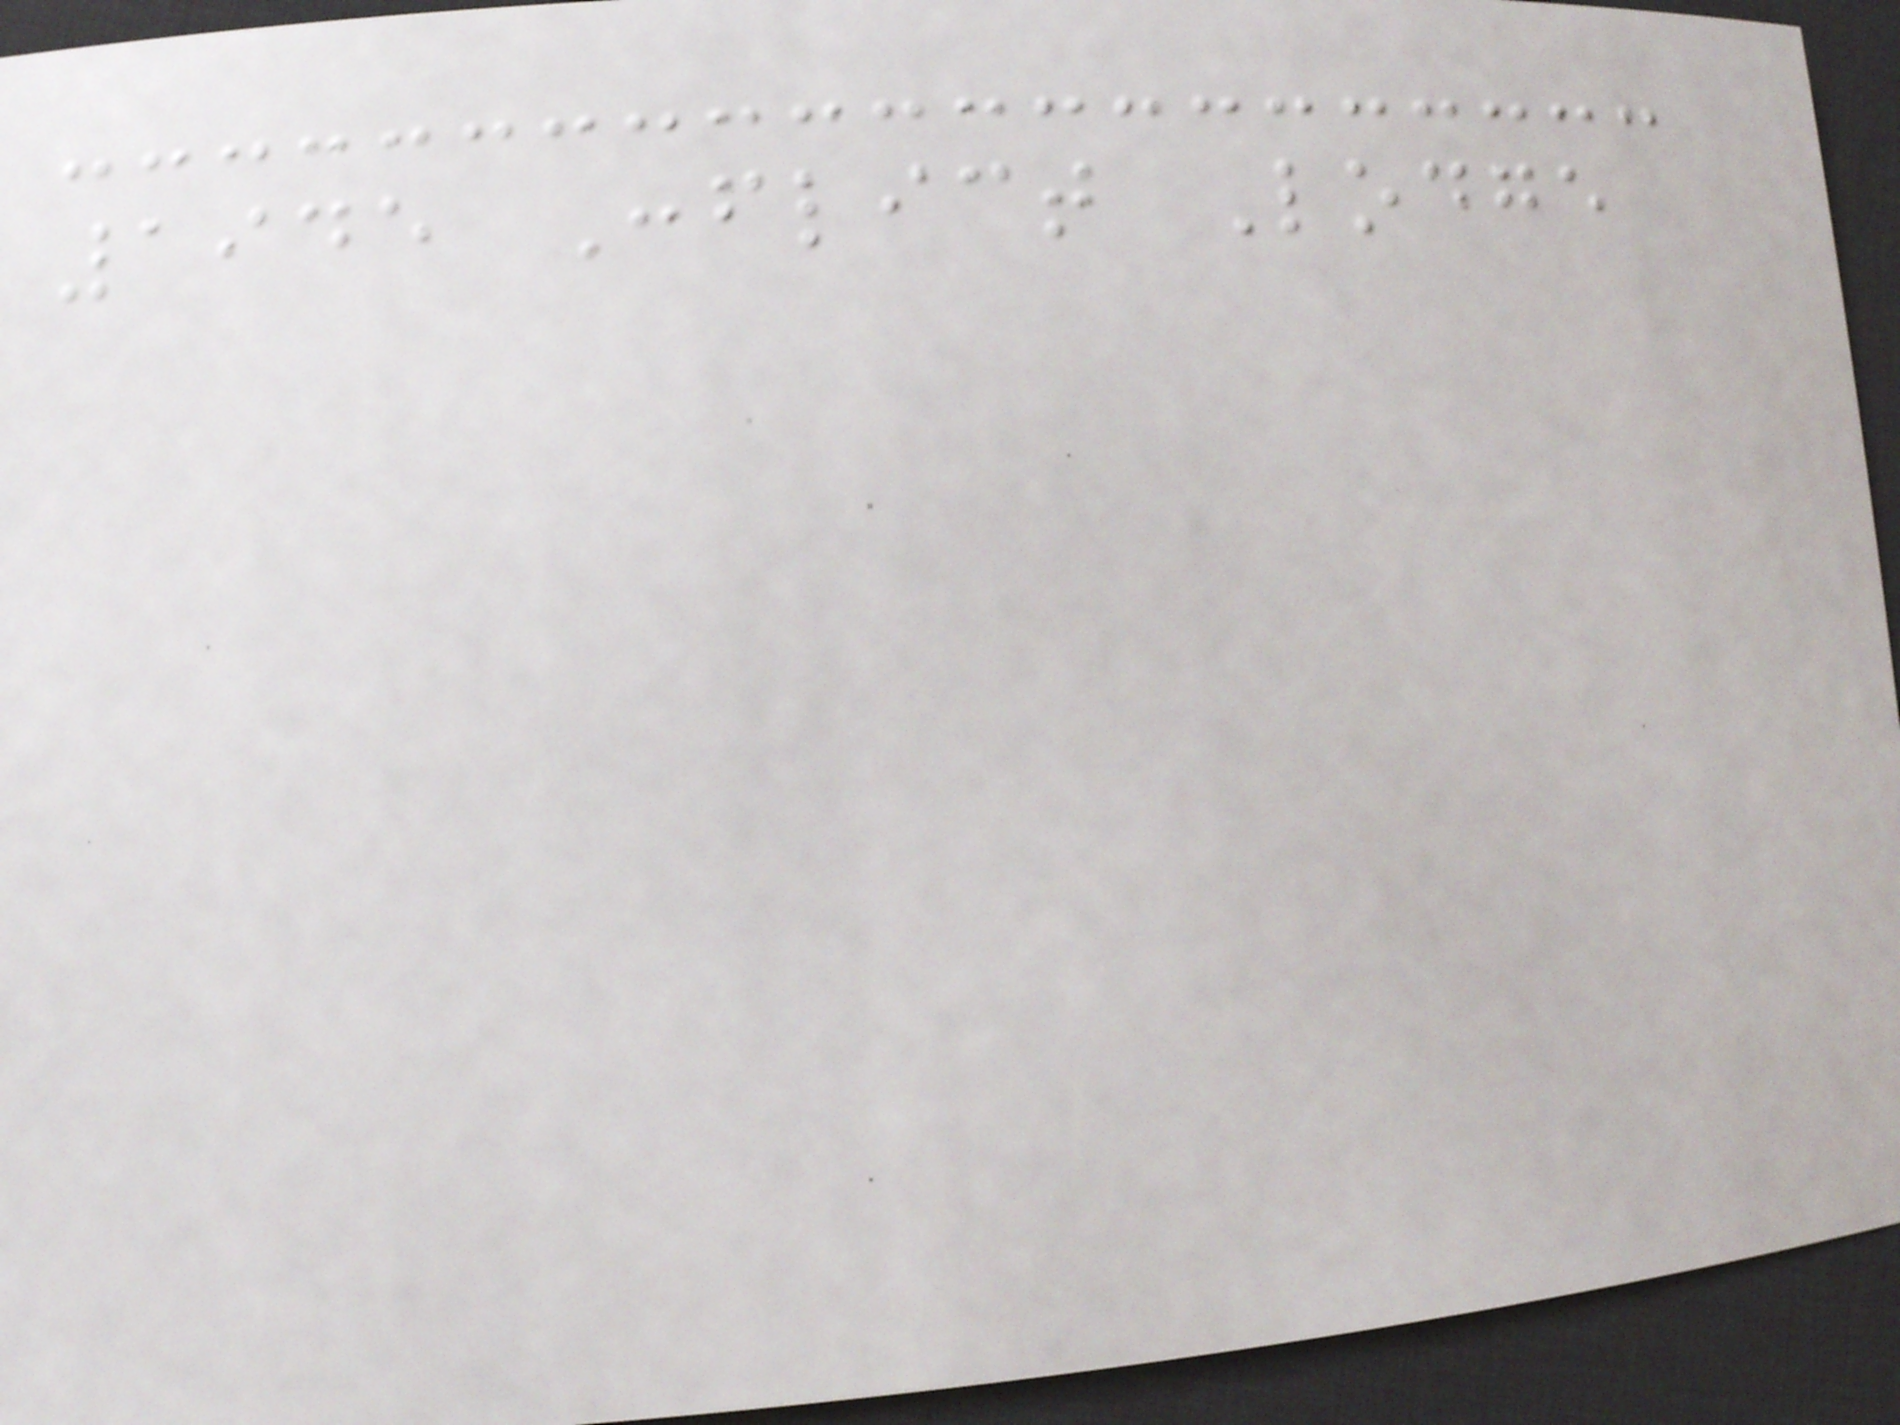1945 Conflict Lodge
